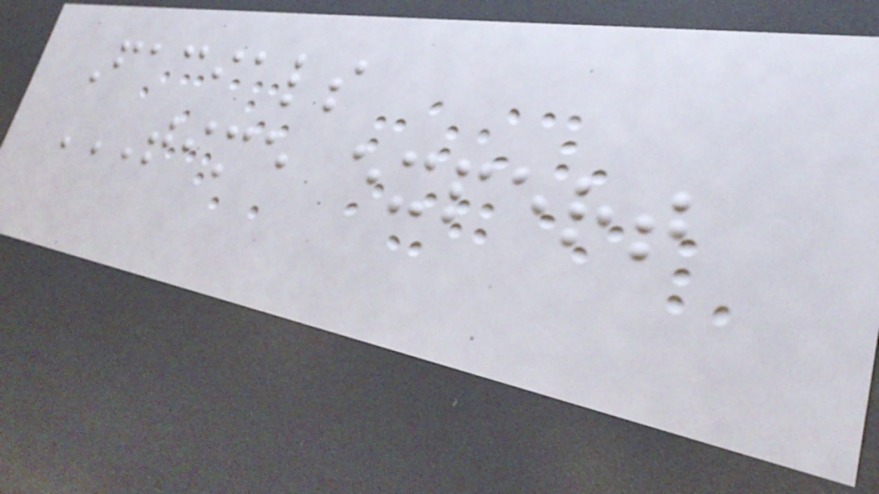Facials
TIME EXPERT
